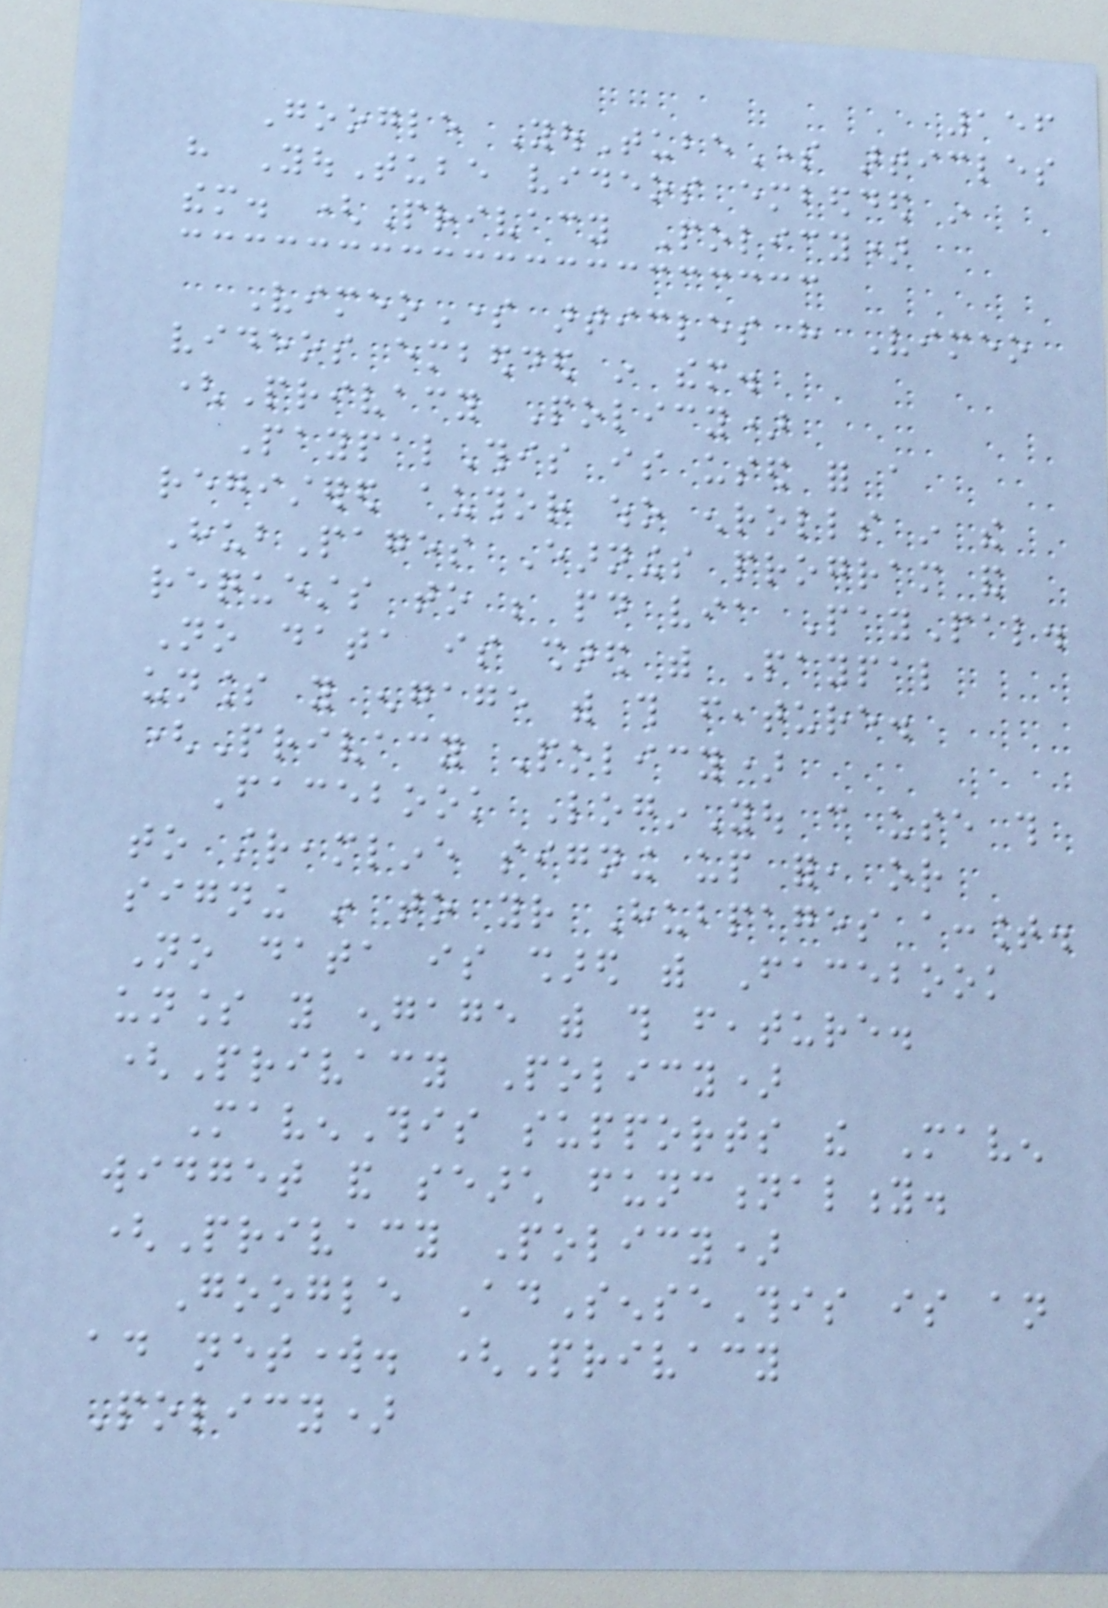156
Google YouTubeSome articles
have YouTube videos embedded in
them. (Privacy Policy)
VimeoSome articles have Vimeo
videos embedded in them.
(Privacy Policy)
PaypalThis is used for a
registered author who enrolls in the
HubPages Earnings program and
requests to be paid via PayPal.
No data is shared with Paypal
unless you engage with this feature.
(Privacy Policy)
Facebook LoginYou can use this
to streamline signing up for, or
signing in to your Hubpages account.
No data is shared with Facebook
unless you engage with this feature.
(Privacy Policy)
MavenThis supports the Maven
widget and search functionality.
(Privacy Policy)
Google AdSenseThis is an
ad network. (Privacy
Policy)
